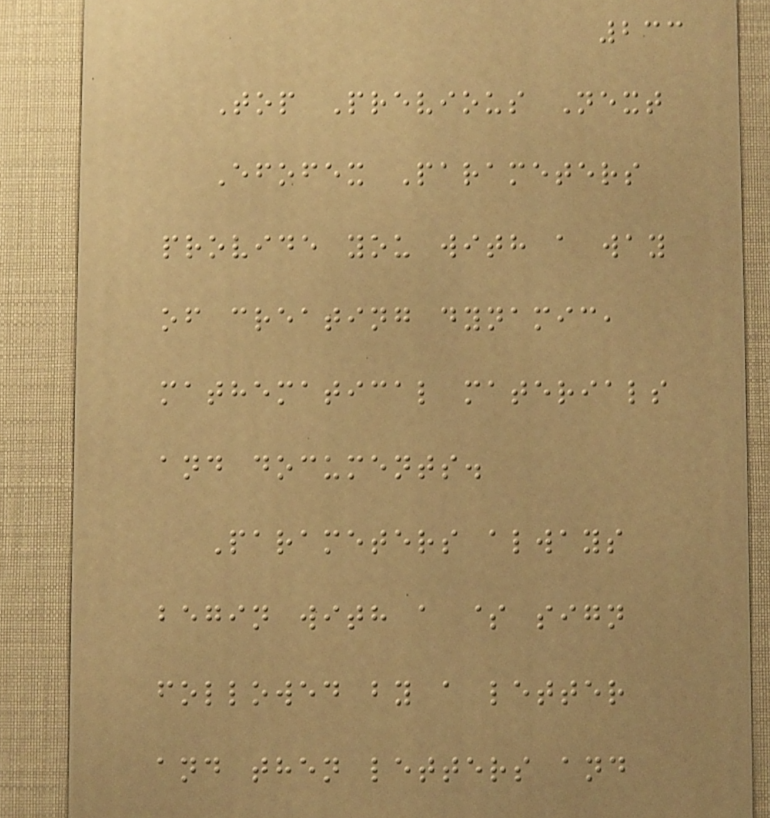233
Top Previous Next
Efofex Parameters
provide you with a way
of creating dynamic,
mathematical materials
and documents.
Parameters always
begin with a $ sign
followed by a letter
and then letters and
